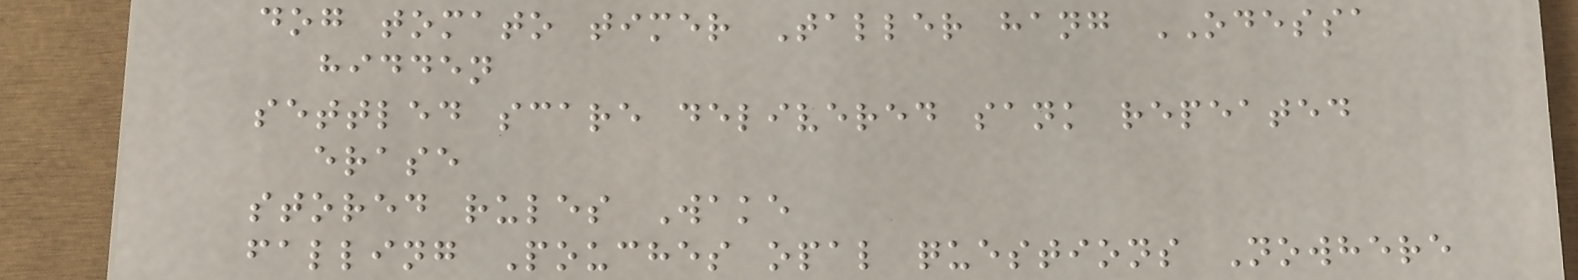dog tomato timer Taller hang ODESSA
hidden
settled scare delivered sank repeated
erase
stored rules Wake
falling Pouches opal questions Nowhere
